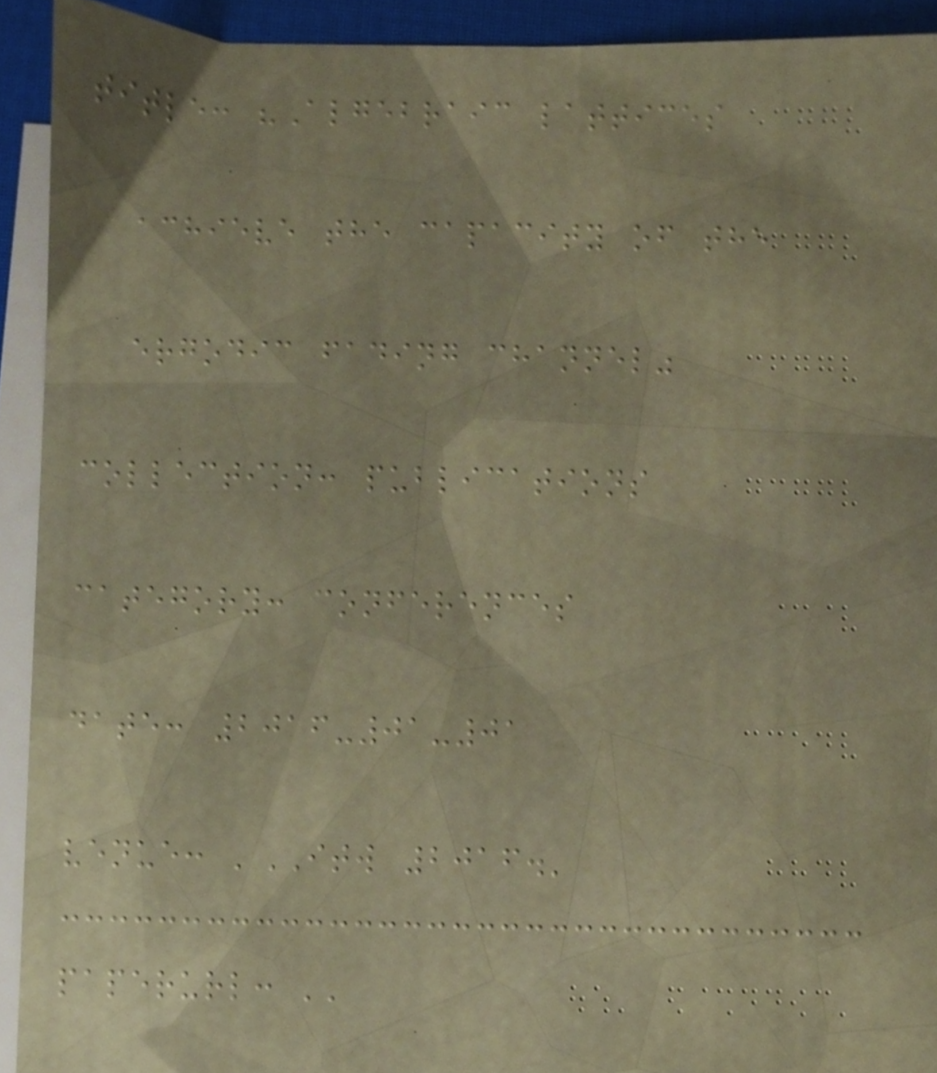title: "Algebraic lattices
achieve the capacity of the
ergodic fading channel"
collection: publications
category: conferences
date: 2016-01-01
venue: 'ITW 2016.'
paperurl: ''
